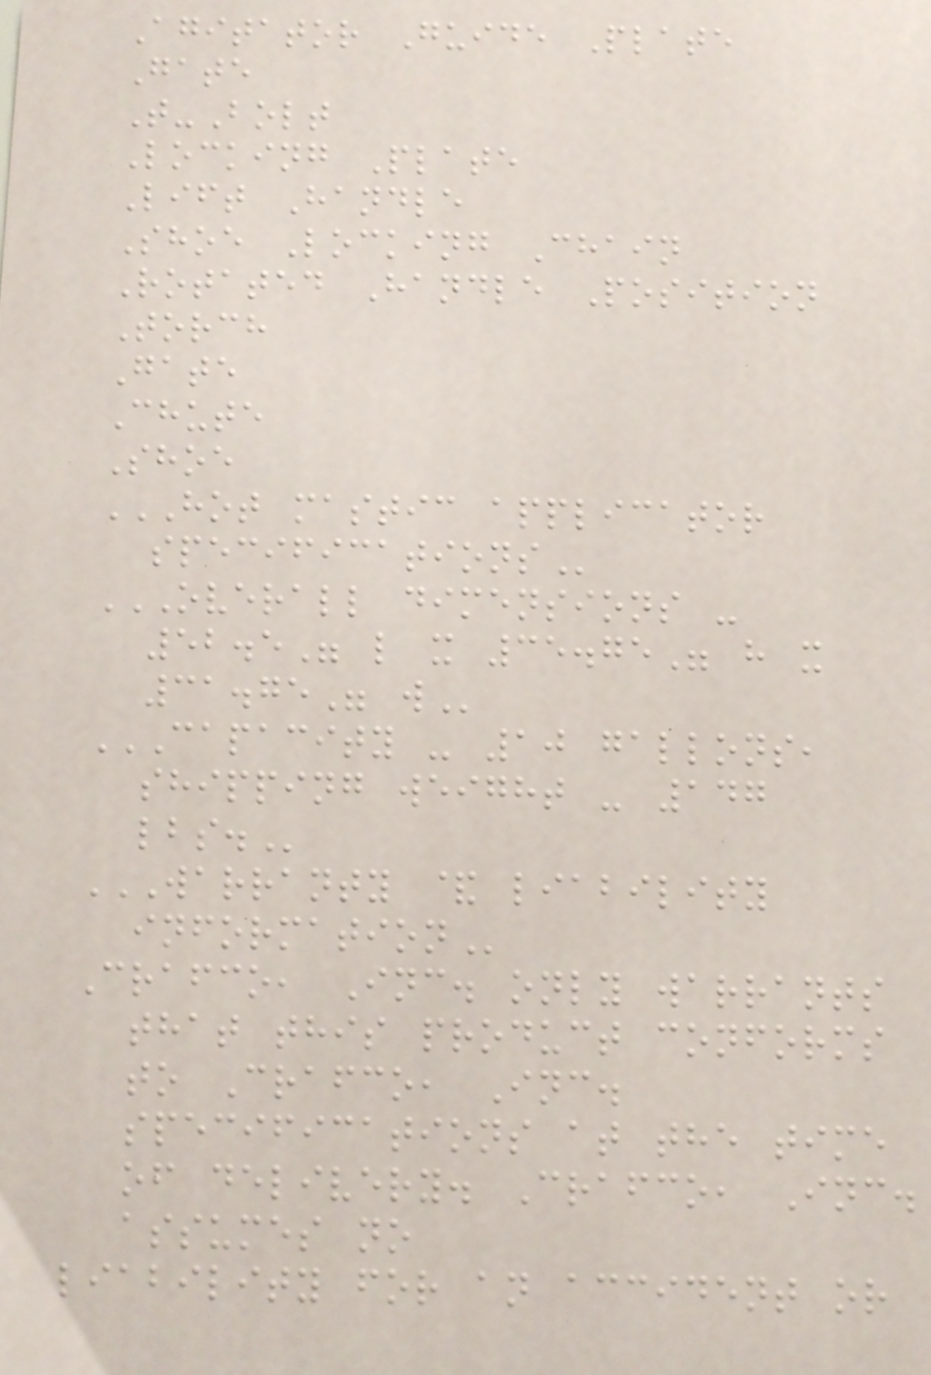Agitator Guide Plate
Gate
T-Bolt
Locking Plate
Lift Handle
Shoe Locking Chain
Rotated Handle Position
Torch
Gate
Chute
Shoe
HOT MASTIC APPLICATOR
SPECIFICATIONS
OVERALL DIMENSIONS -
52.5" L X 35.75" H X
31.75" W
CAPACITY - 10 GALLONS,
SHIPPING WEIGHT - 147
LBS.
WARRANTY & LIABILITY
INFORMATION
Crafco, Inc. only warrants
that this product conforms
to Crafco, Inc.
specifications at the time
of delivery. Crafco, Inc.
assumes no
liability for an accident or
